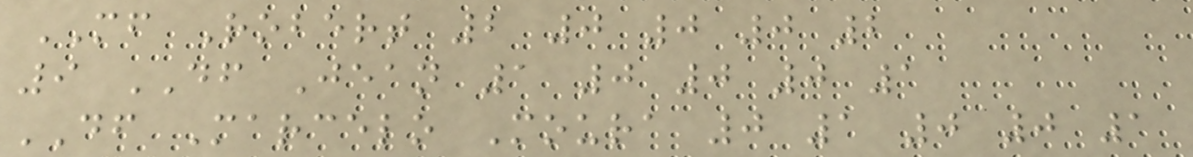MF Robert 2 0 0 0 2
9 DF Jean 1 0 0 0 1
DF Marcelo Moura 0 1 0 0 1
